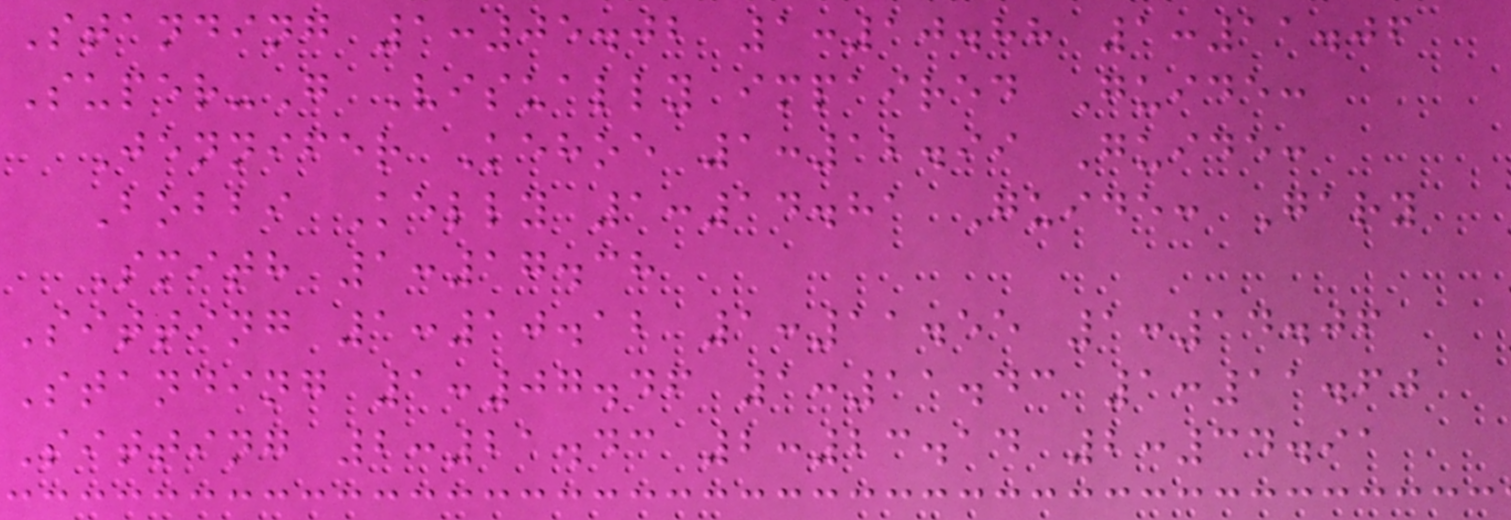Standing 1:05.02 1:10.88 1:11.06
Super-G Visually impaired Guide:
Jennifer Kehoe 1:12.99 Guide:
Bobbi Kelly 1:14.81 Guide: Gary
Smith 1:17.38
Sitting 1:10.12 1:11.55 1:14.06
Standing 1:07.46 1:11.43 1:11.60
Sitting 2:21.43 2:23.14 2:34.91
